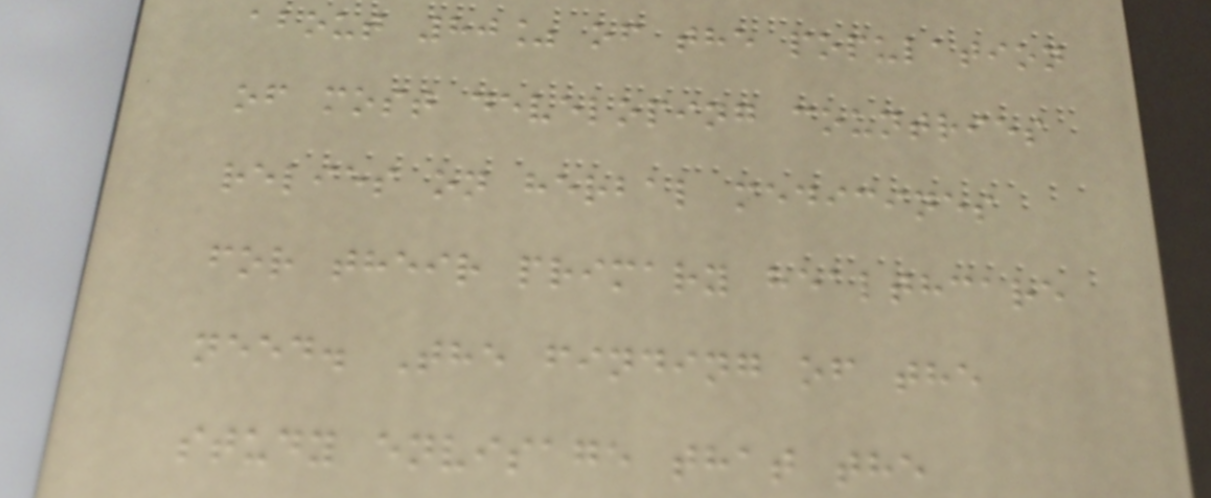about 80% of the population
of most developing countries
relies on herbal medicines
for their primary healthcare
need. The finding of the
study envisage that the
